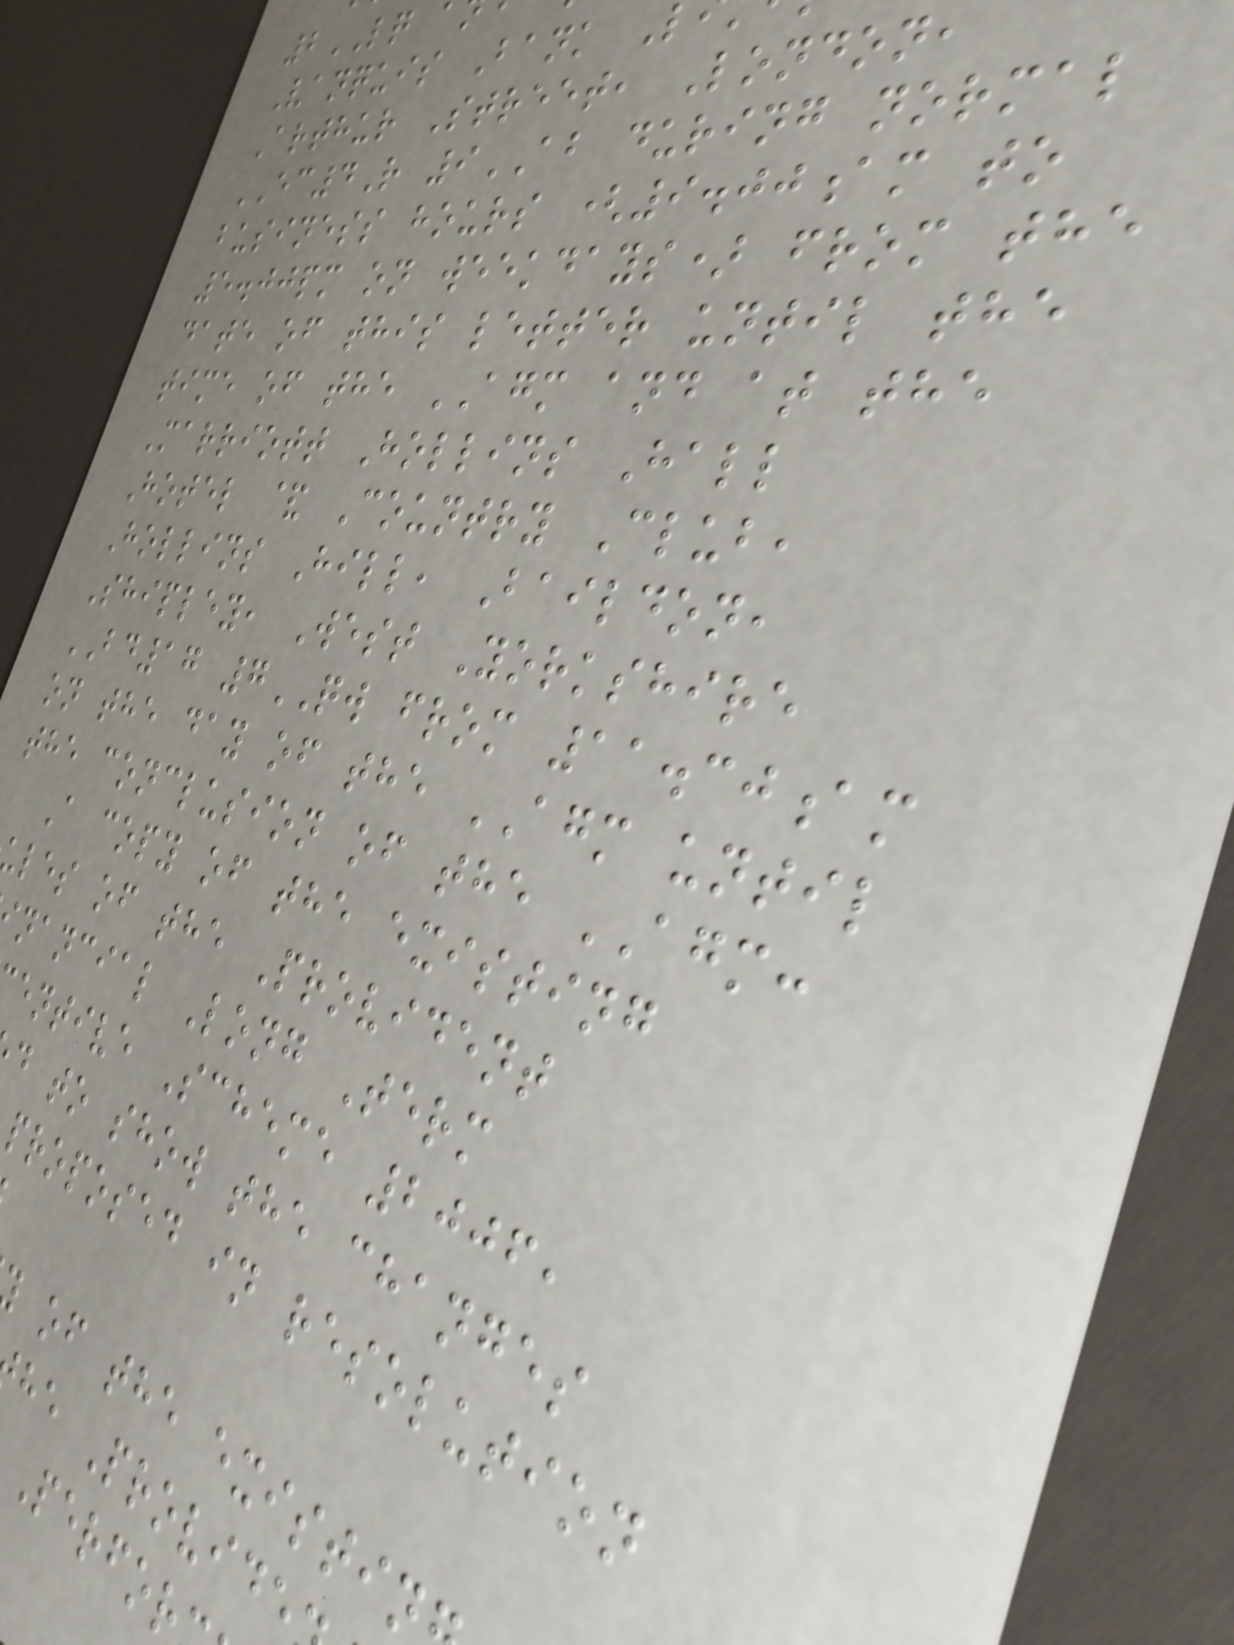Vanquis Bank L
Arthur Street, London,
EC4R 9AB during normal
business hours (9.00am to
5.00pm on weekdays) from the
date of this letter until the
time of the AGM and at the
Marriott Hollins Hall
Hotel & Country Club,
Hollins Hill, Baildon,
Shipley, West Yorkshire
BD17 7QW from 11.30am
on the day of the AGM until
the conclusion of the AGM:
A copy of the existing
ules of the Provident
nancial Long Term
entive Scheme 2006,
d to show the changes
proposed in resolution
of the existin
he Provide
